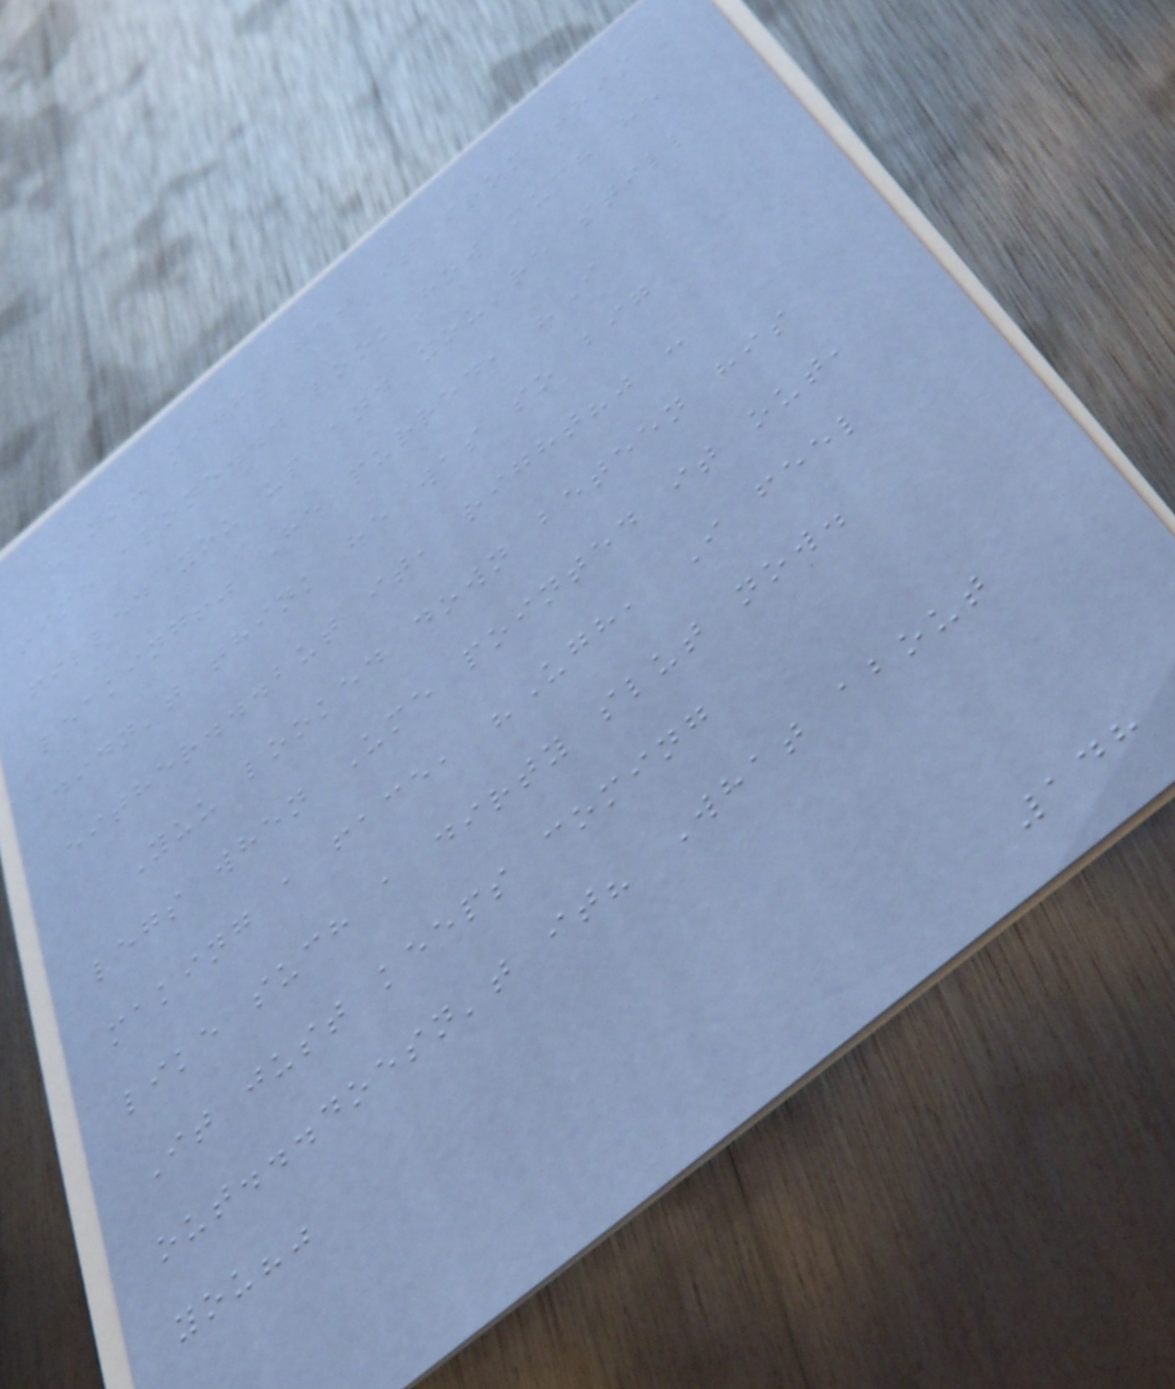"You might get it from this
time alone... look how much he
filled you up and you're still
leaking!" He purred, "I
didn't think he was so big
either...but it, right?" -
Yuu looked down beteen his
legs when Ume pointed it out,
making a face, "Ugh, I feel
like such a dirty slut now.
It just keeps coming
out...doesn't it? What about
you?"
148
